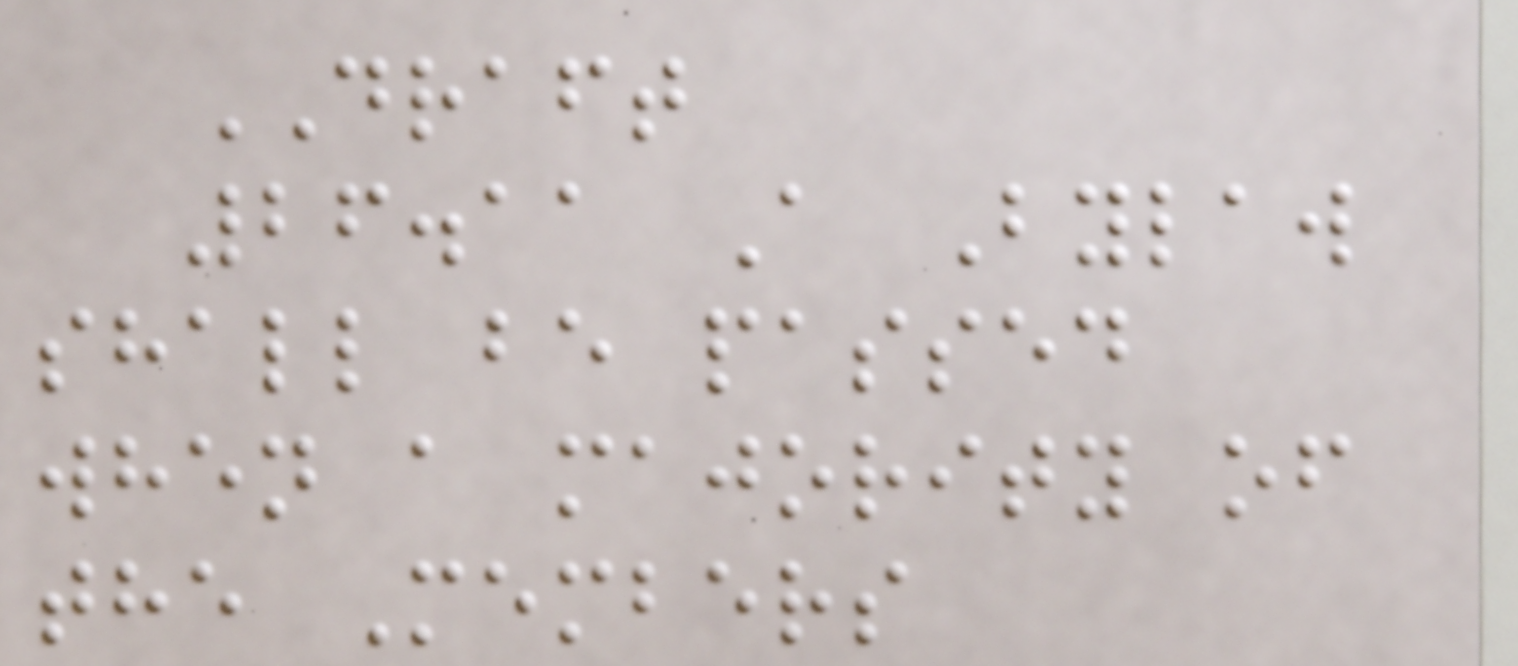DRAFT
26.11 A Bylaw
shall be passed
when a majority of
the Members
